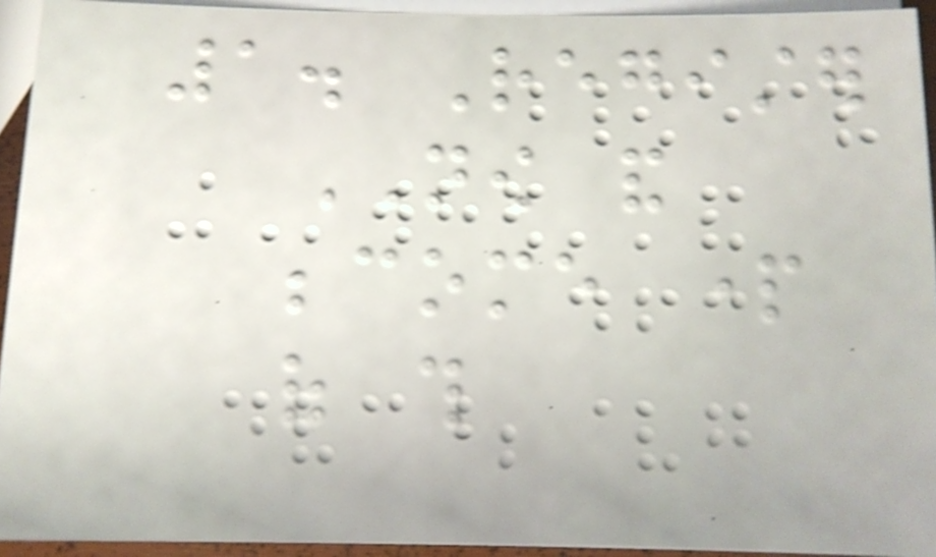1. Register
NOW and
become part
of this
